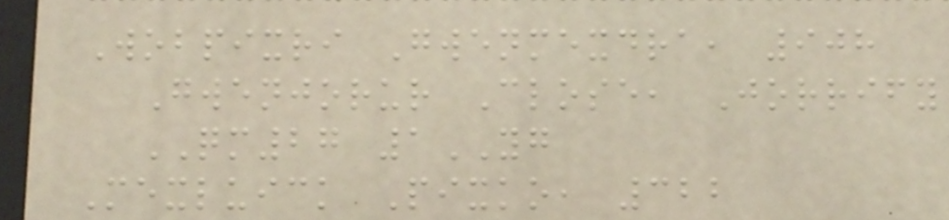Wobpixri Gwenmexdra, 908
Gwenjorur Close, Jorrify
QM27 1YG
Mexluick Pixko, 322
